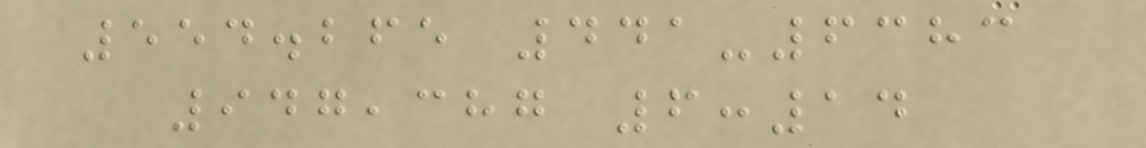554.265 441-6383
947,387 6:14
